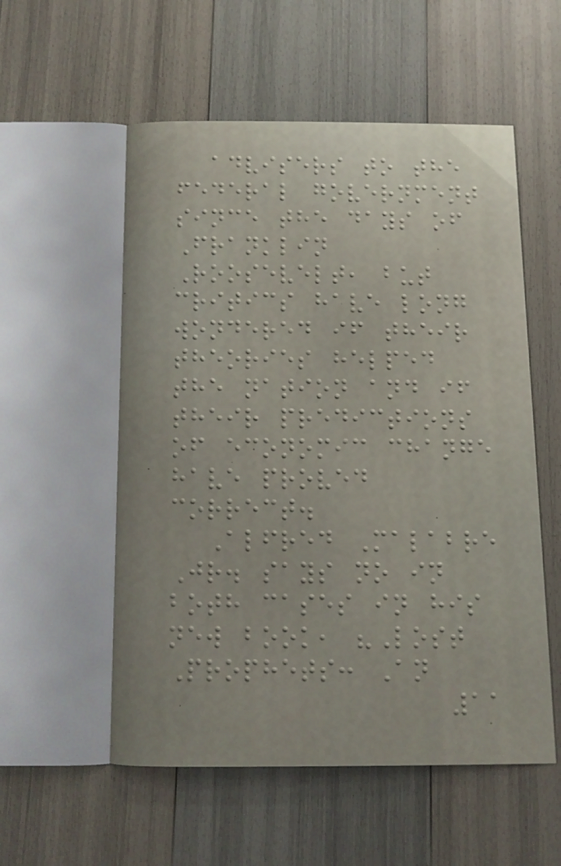advisers to the
federal government
since the days of
Franklin
Roosevelt, but
critics have long
wondered if their
theories helped
the nation and if
their predictions
of economic change
have proved
correct.
Alfred Malabre
Jr. says no in
both cases in his
new book, "Lost
Prophets: An
11
